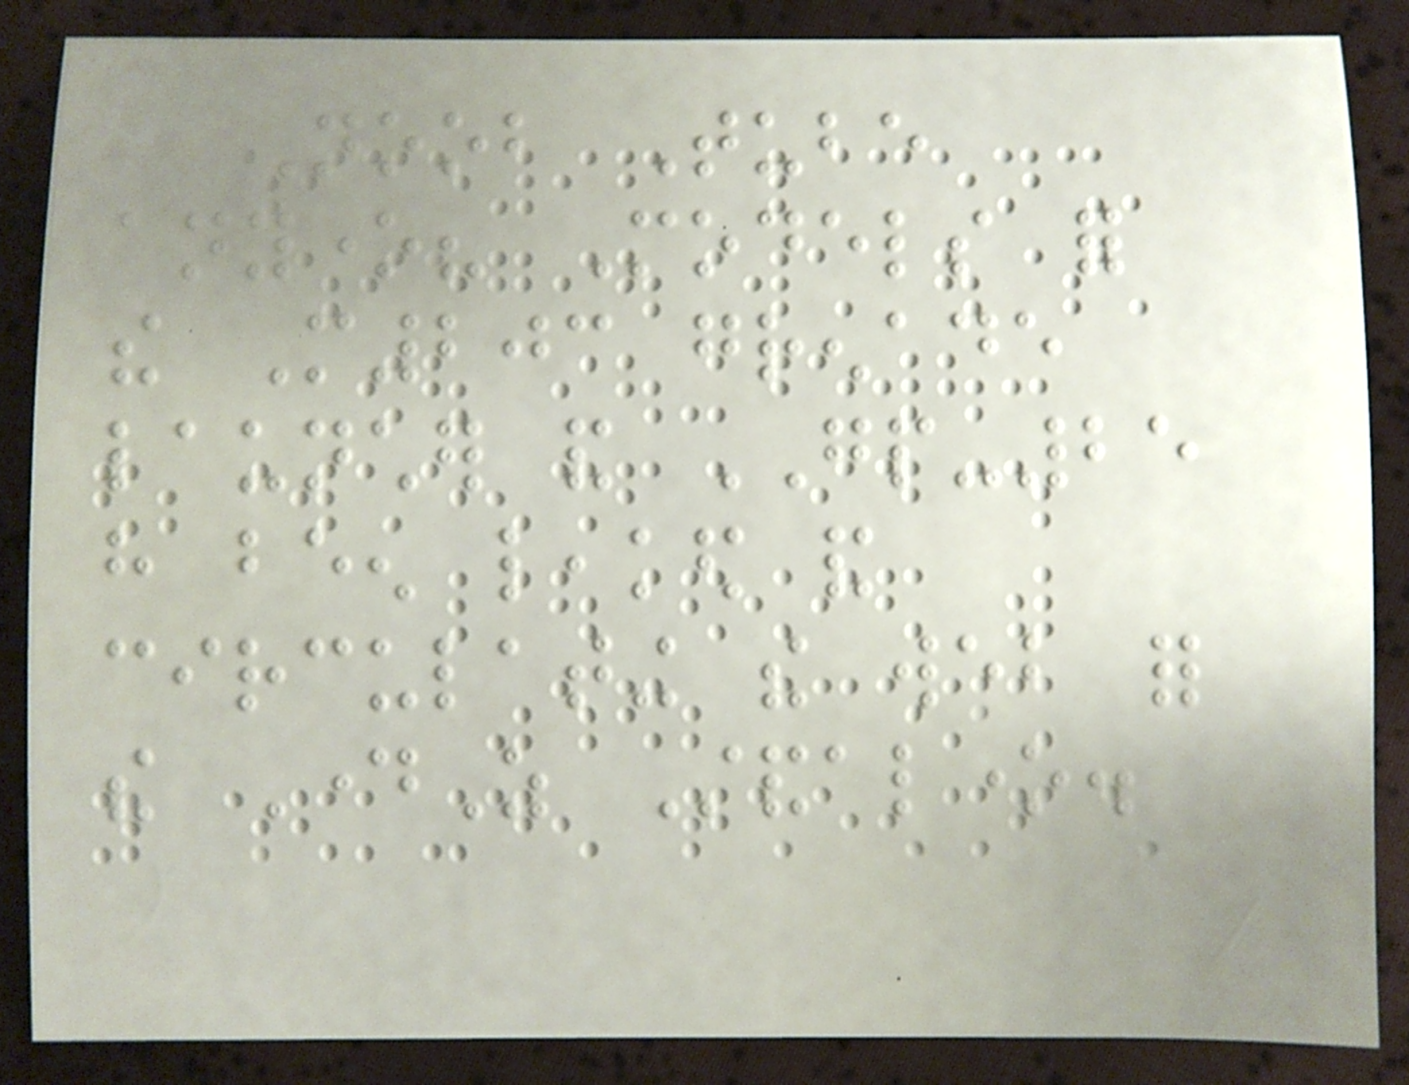Noob Tube
anyone? Models for
the M203 grenade
launcher and GP-25
have been leaked and
circulating the web for
the DayZ Standalone.
